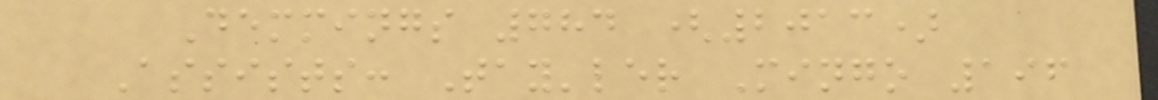Demmings 784 (2013)
Assists: Tay'ler Mingo 196
